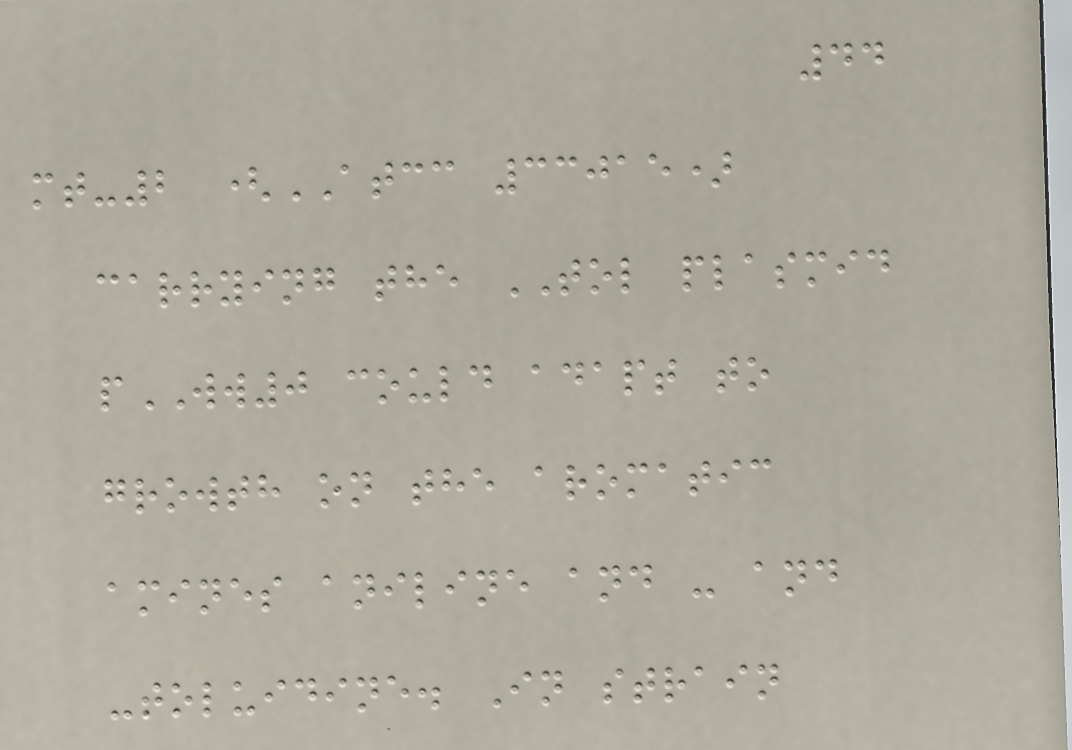44
mt-2 (ATCC 33015)
carrying the TOL plasmid
pWW0 could adapt to
growth on the aromatic
amines aniline and - and
-toluidine. In strain
